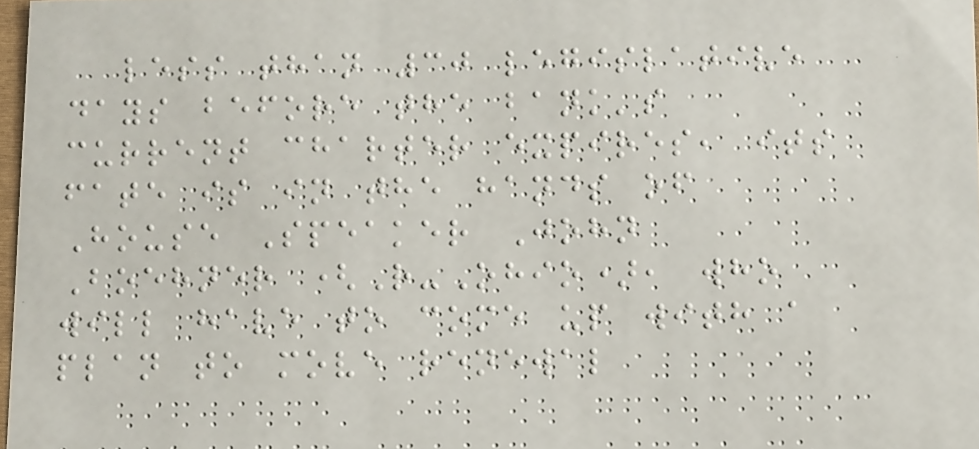less than 30 legislative
days before the bank's
current charter expires, its
fate is in the hands of
House Speaker John
Boehner (R-Ohio), who
will have to come up with a
plan to move renewal
